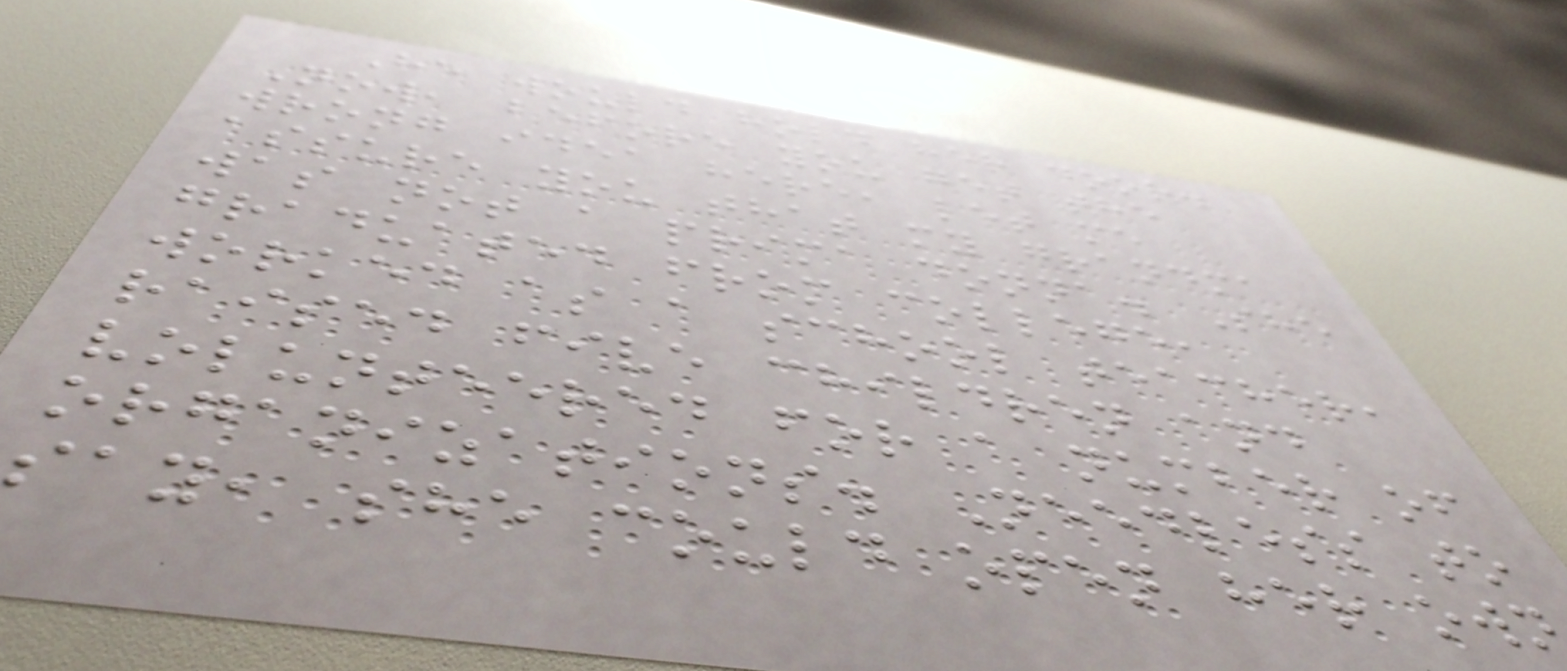He would hold her door.
Now, before you get the
wrong idea here, let me
assure you that my grandma
was not a prima donna. She
graduated from college,
worked as a school teacher,
raised five children and
volunteered for a number of
organizations. Needless to
say, she could open her own
